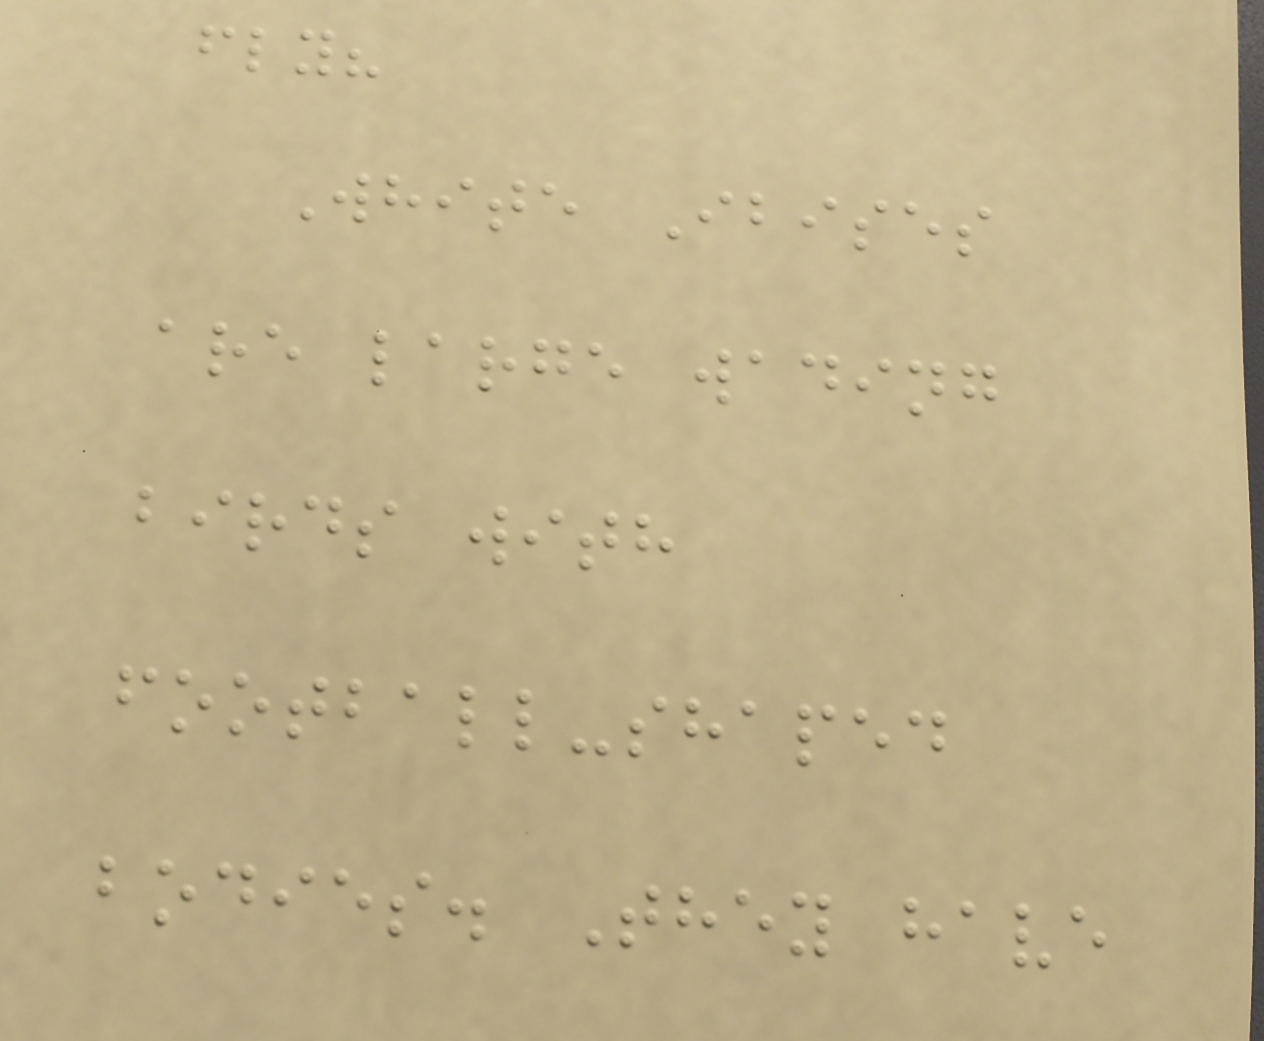fly?
White Ibises
are large wading
birds with
football-shaped
bodies. They have
